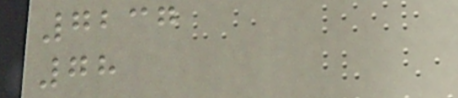7237
78
